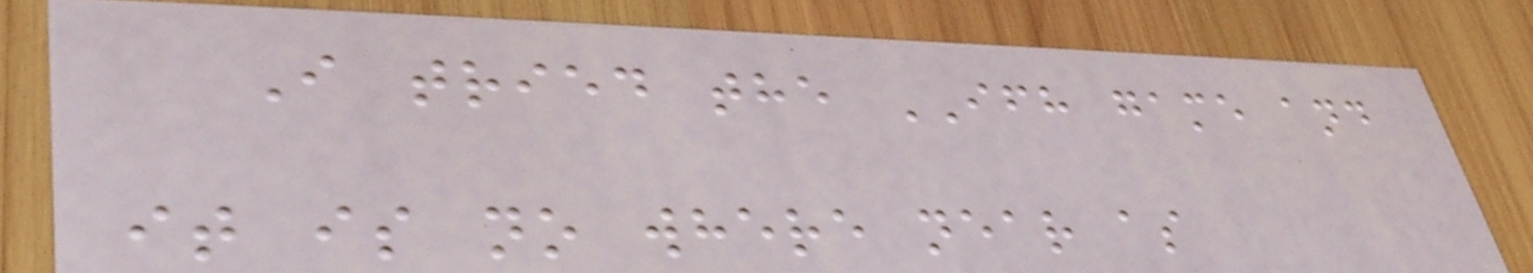I tried the IFH game and
it is no where near as
